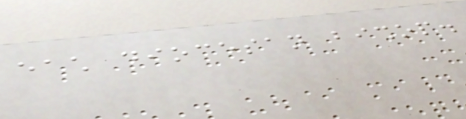each diocesan bishop.
